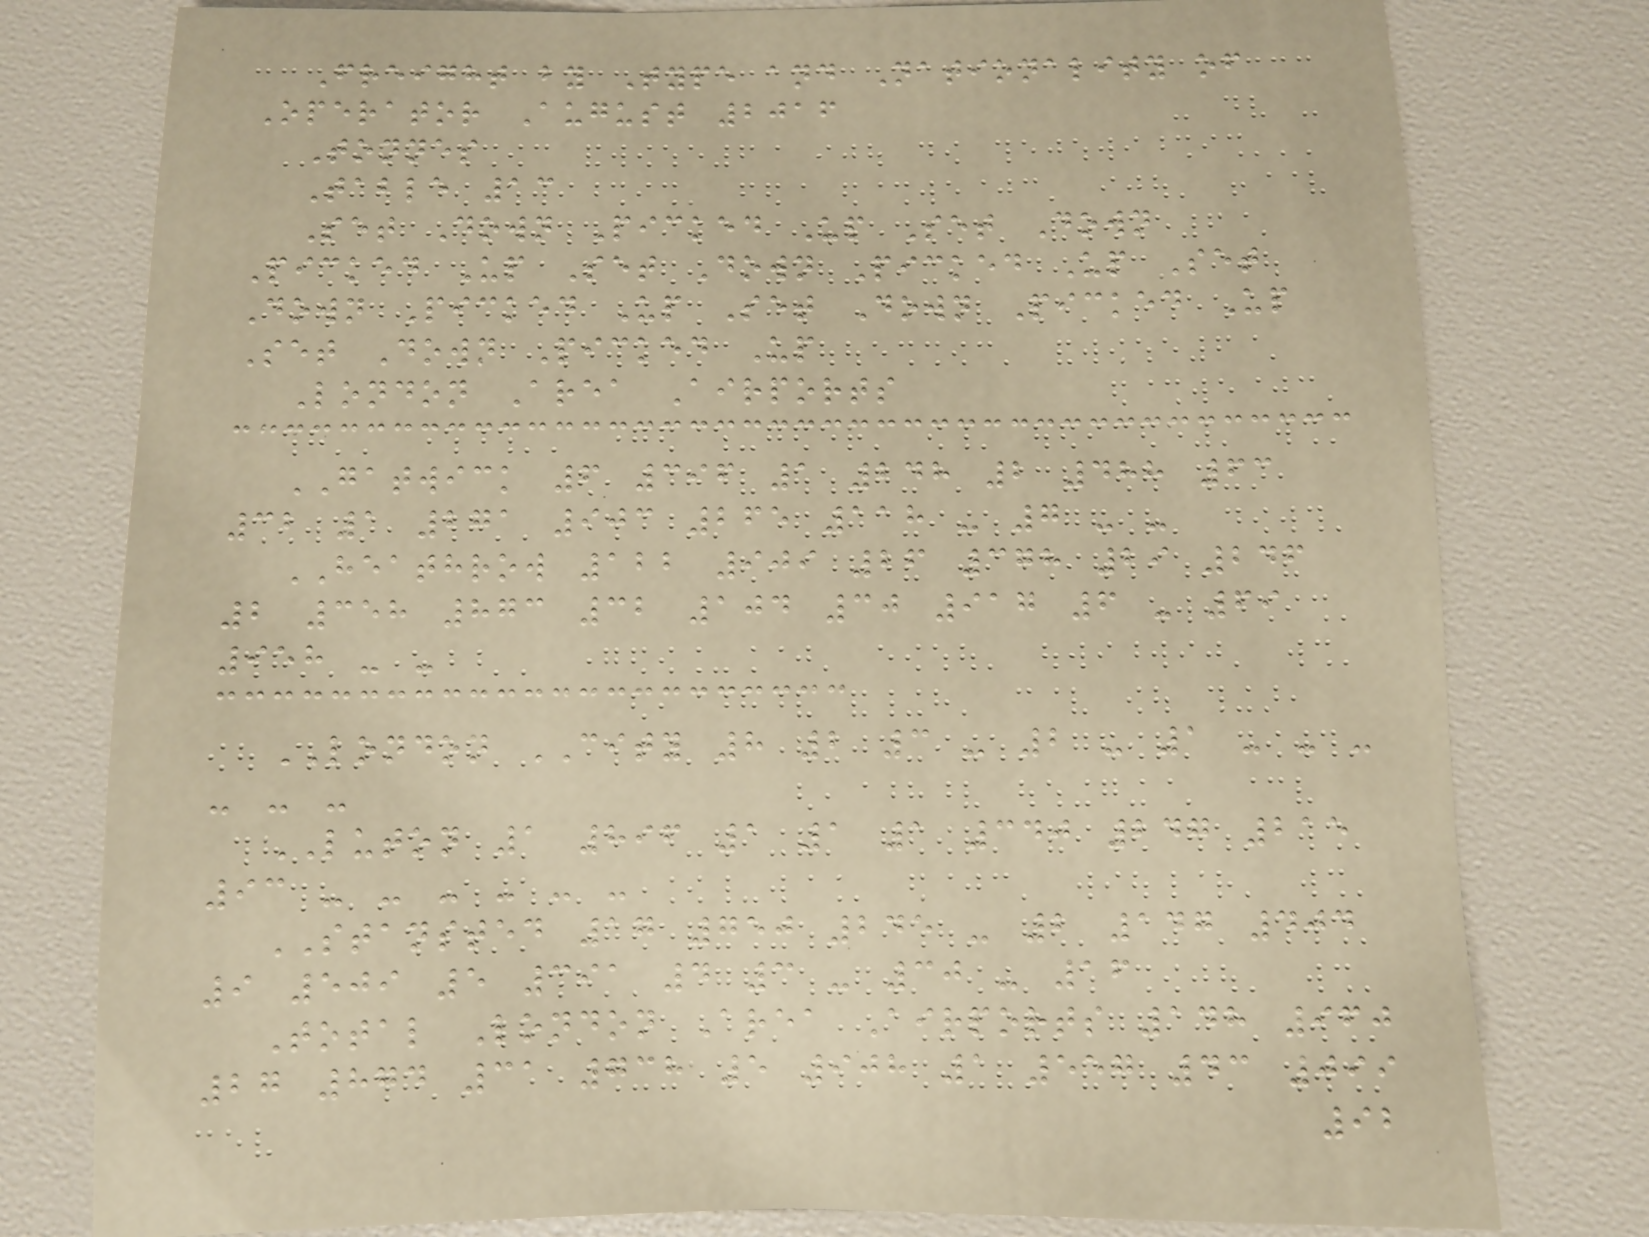Freight by Type and Nationality of
Operator August 2016
Tonnes
Table 13
Set Down Picked Up Set Down
Picked Up Set Down Picked Up Set
Down Picked Up Set Down Picked Up
Set Down Picked Up
London Area Airports
GATWICK 6 396 1 248 2 488 63
32 1 271 903 265 118 - 7 - -
HEATHROW 122 909 26 378 29 246
2 358 873 32 104 30 917 6 - 69
958 - -
LONDON CITY 8 2 3 - 2 - 1 - - -
- - -
LUTON 1 896 1 1 1 340 247 215
93 - - - - - -
STANSTED 17 750 245 - 2 147 404
9 509 5 391 4 3 - 30 - 16
Total London Area Airports 148 960
27 874 31 738 5 908 1 557 43 099
92
